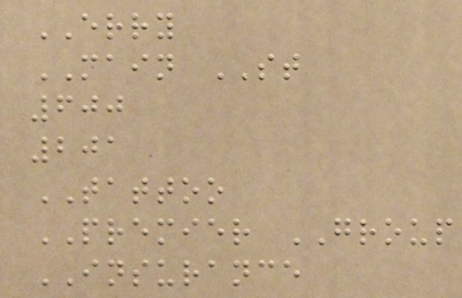ERRY
MAIN ST
600
201
TATTOO
PREMIER GROUP
INSURANCE
